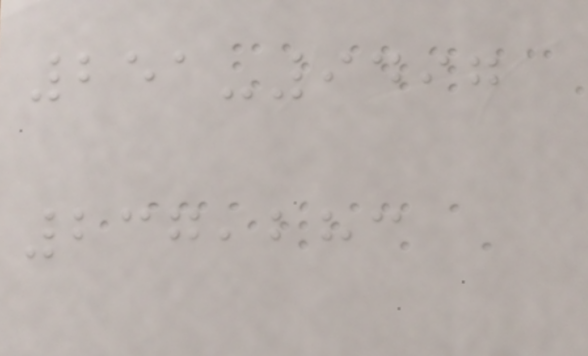251-9497
237,283
